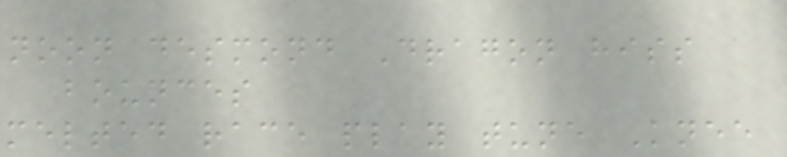noon desmond Dragon hiss
bounces
melted race play tune Knee
